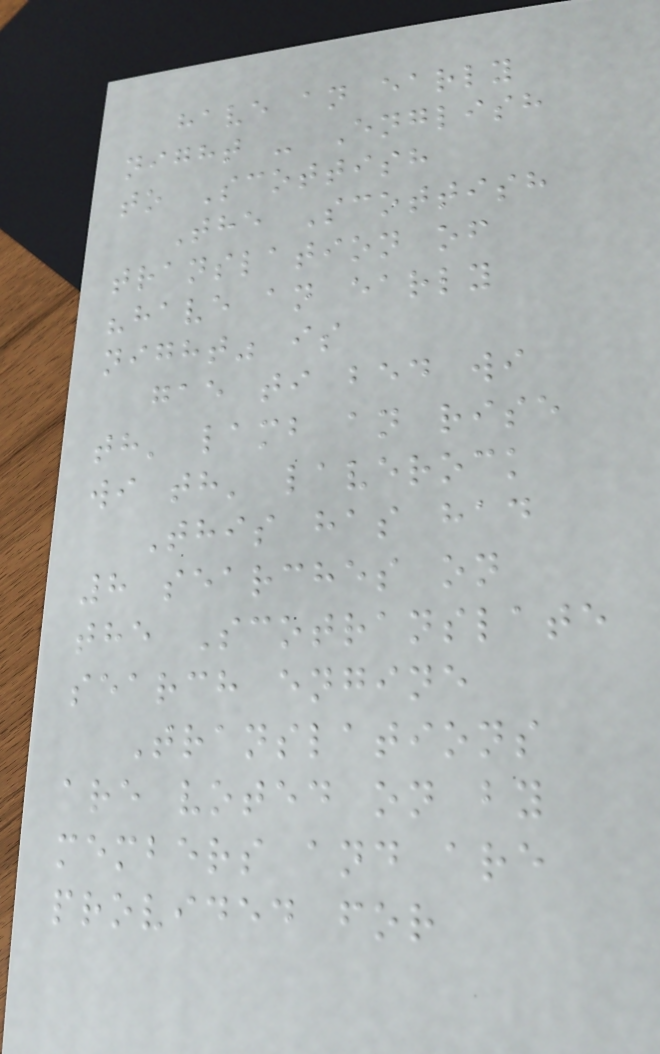have an early
night - English
to Scottish
The Scottish
translation of
"have an early
night" is
gae ti bed wi
th' lamb an rise
wi th' laverock
This has had
8 searches on
the Scotranslate
search engine
Translations
are voted on by
members and are
provided for
